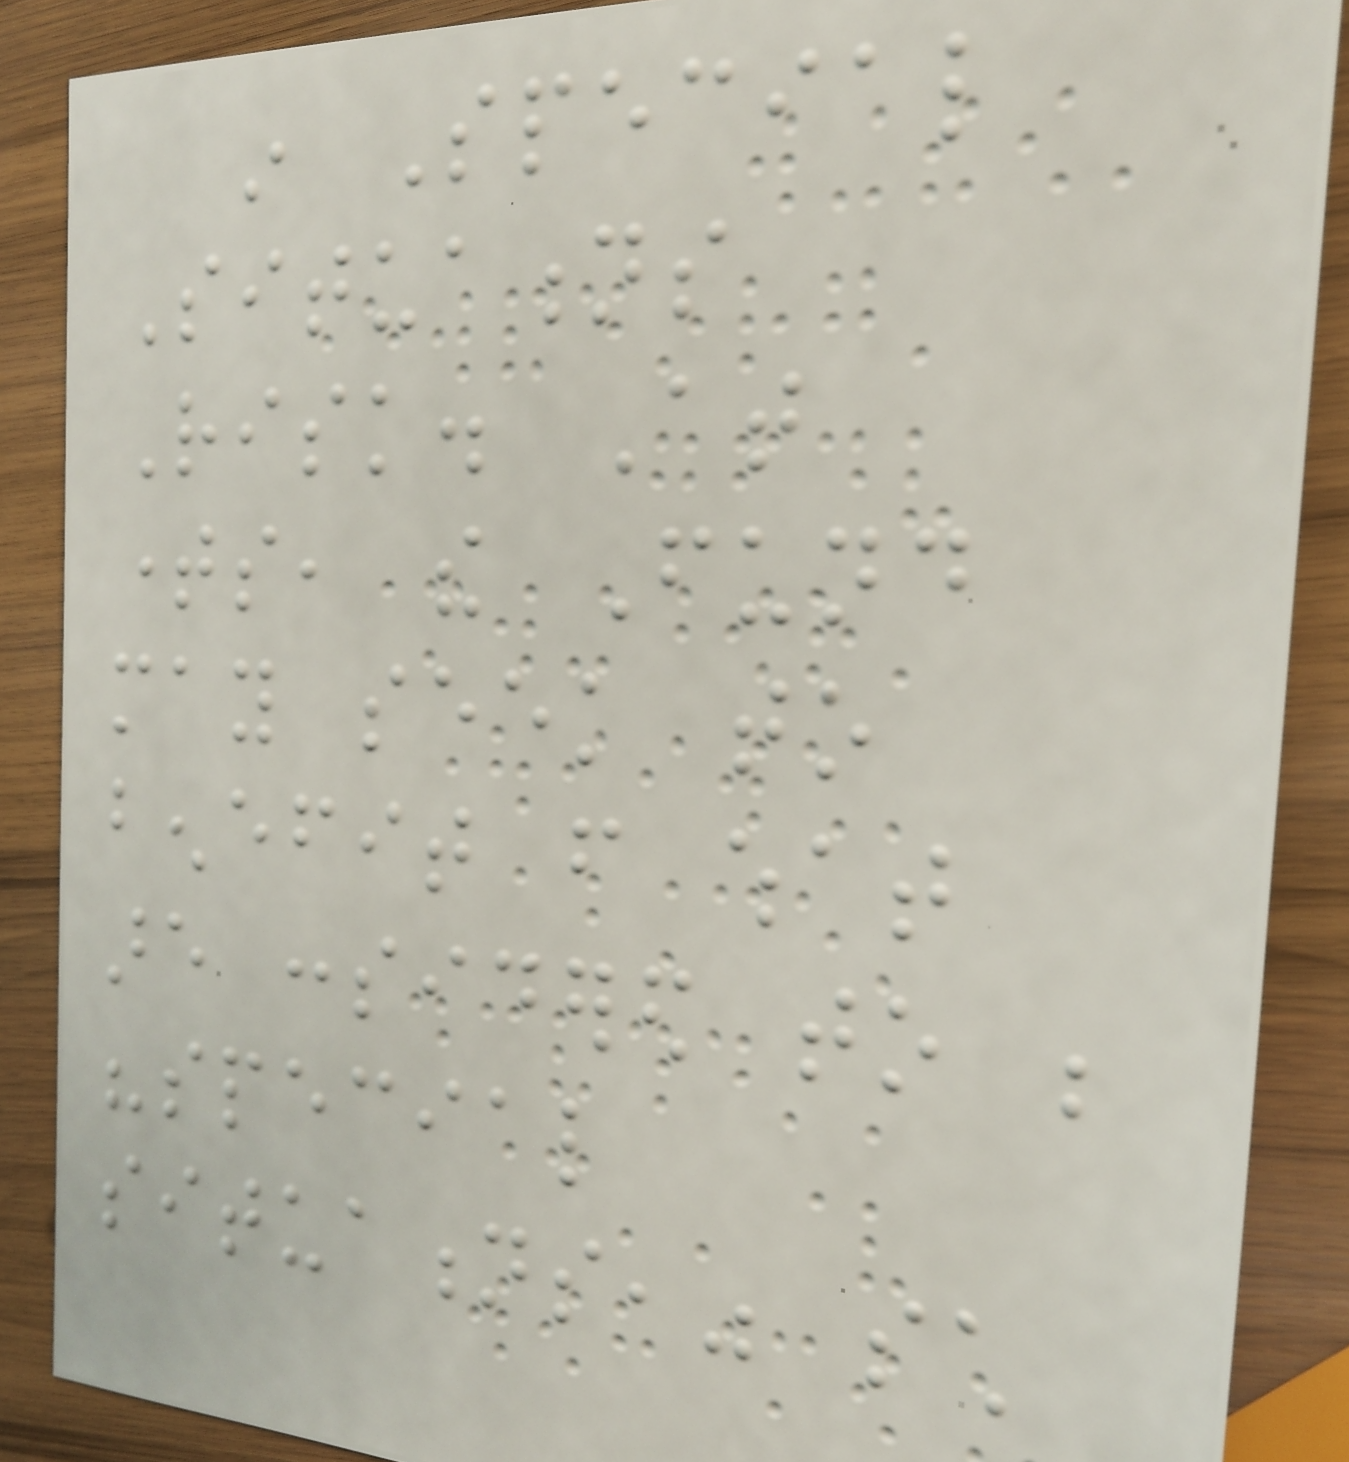in Special
Situations
Risk. At
times, the Fund
may seek to
benefit from what
are considered to be
"special
situations," such
